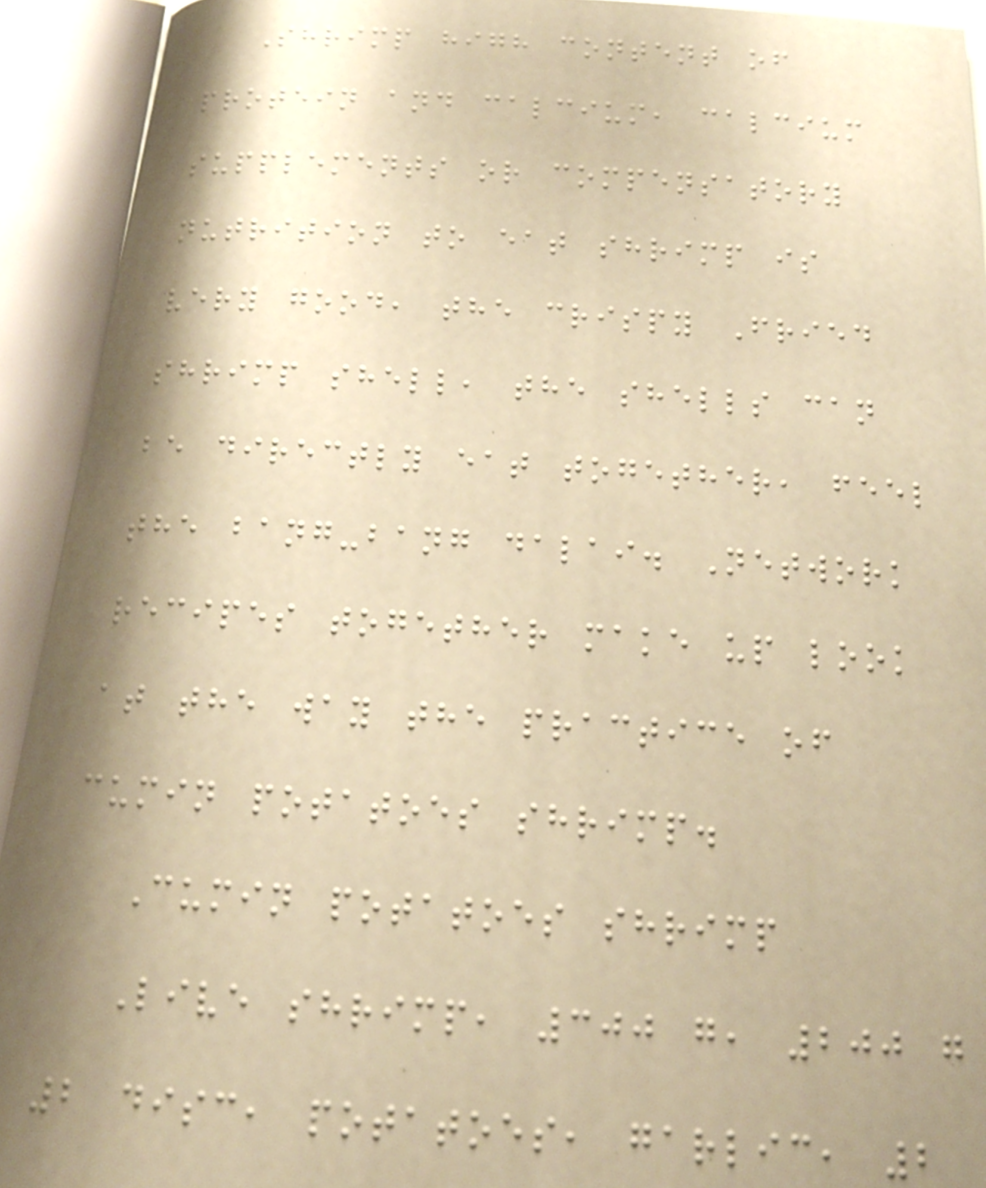Shrimp high content of
protein and calcium, calcium
supplements or compensatory
nutrition to eat shrimp is
very good, the crispy Fried
shrimp shell, the shells can
be directly eat together, feel
the bang-bang dalai. Network
recipes together make up look
at the way the practice of
cumin potatoes shrimp.
Cumin potatoes shrimp
Live shrimp, 300 g, 200 g
2 disc, potatoes, garlic, 2
